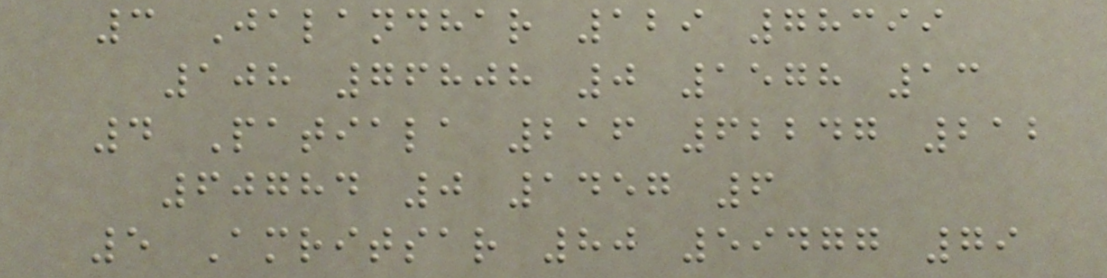3 Jalandhar 129 78399
108 76808 0 1578 13
4 Patiala 216 62247 212
60784 0 1457 6
5 Amritsar 80 59477 79
